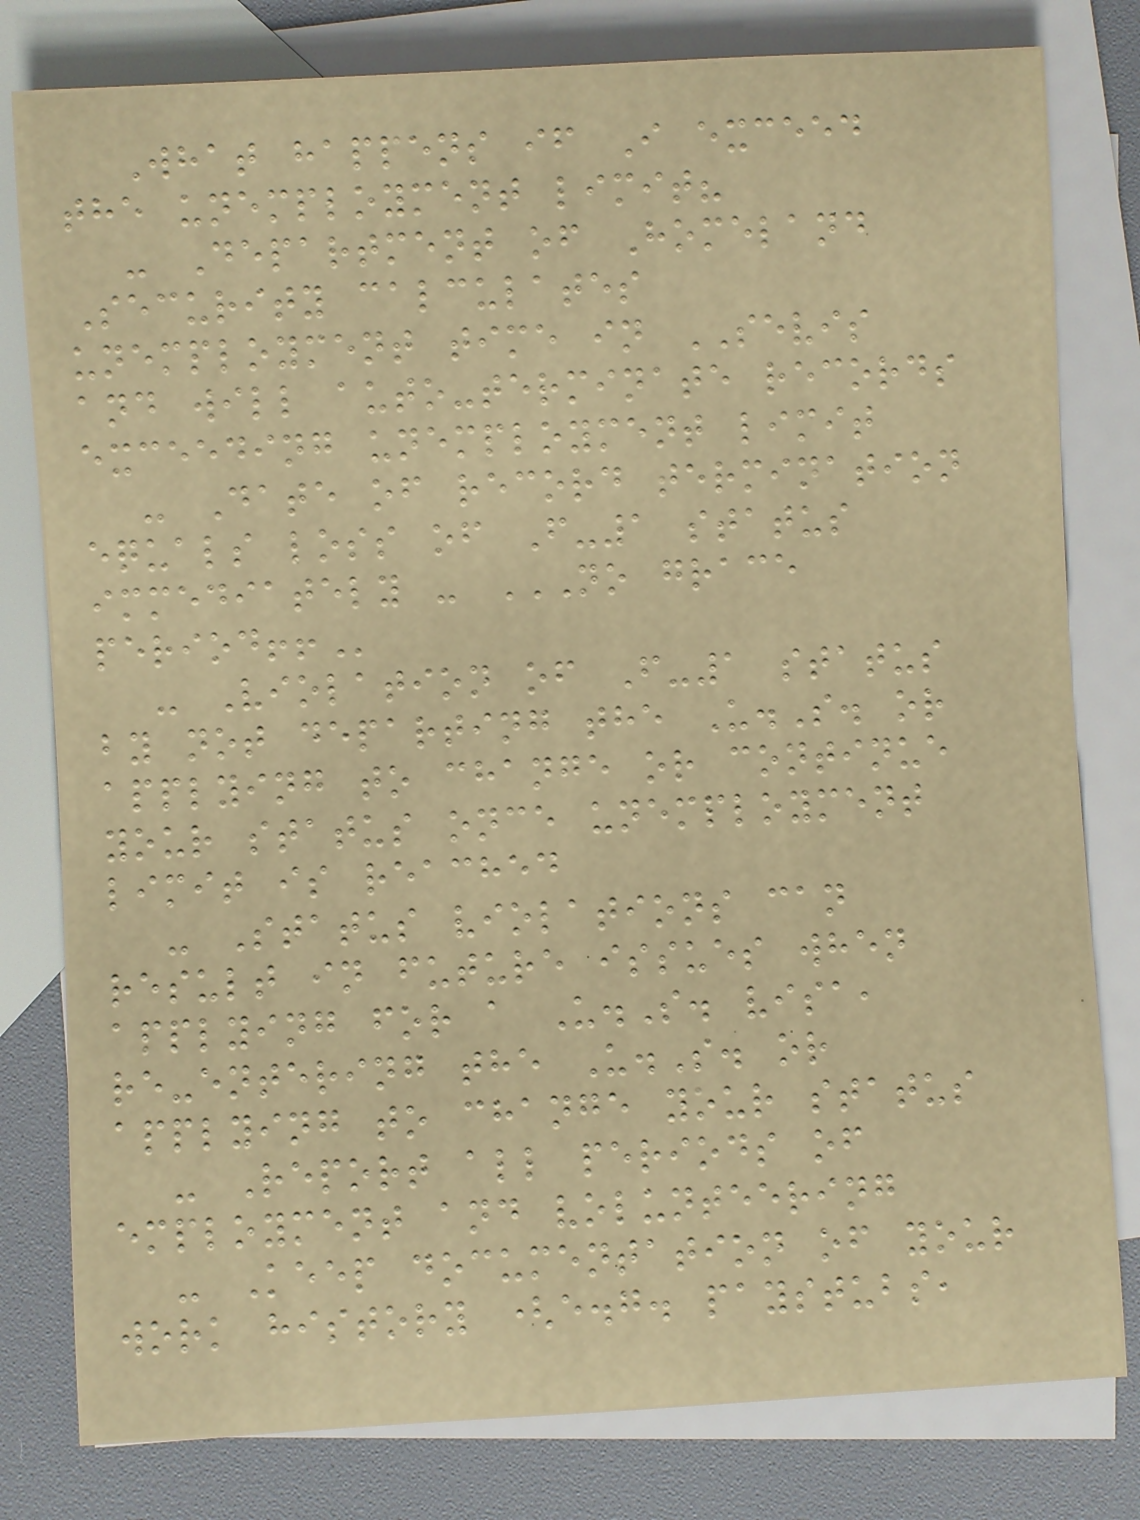What happens if I exceed
the unemployment limit?
- Department of Homeland
Security calculates
unemployment time in SEVIS
and will auto-terminate records
exceeding unemployment limit
- Date of record termination
equals loss of F-1 status
immediately - NO GRACE
PERIOD!!
- Violation of F-1 status
by not departing the U.S. or
applying to change or continue
your status once unemployment
limit is reached
- Status violations can
result in future issues when
applying for a U.S. visa,
re-entering the U.S. or
applying to change your status
- Report all periods of
employment and volunteering
- Keep documentation of your
work history (e.g. paystubs,
